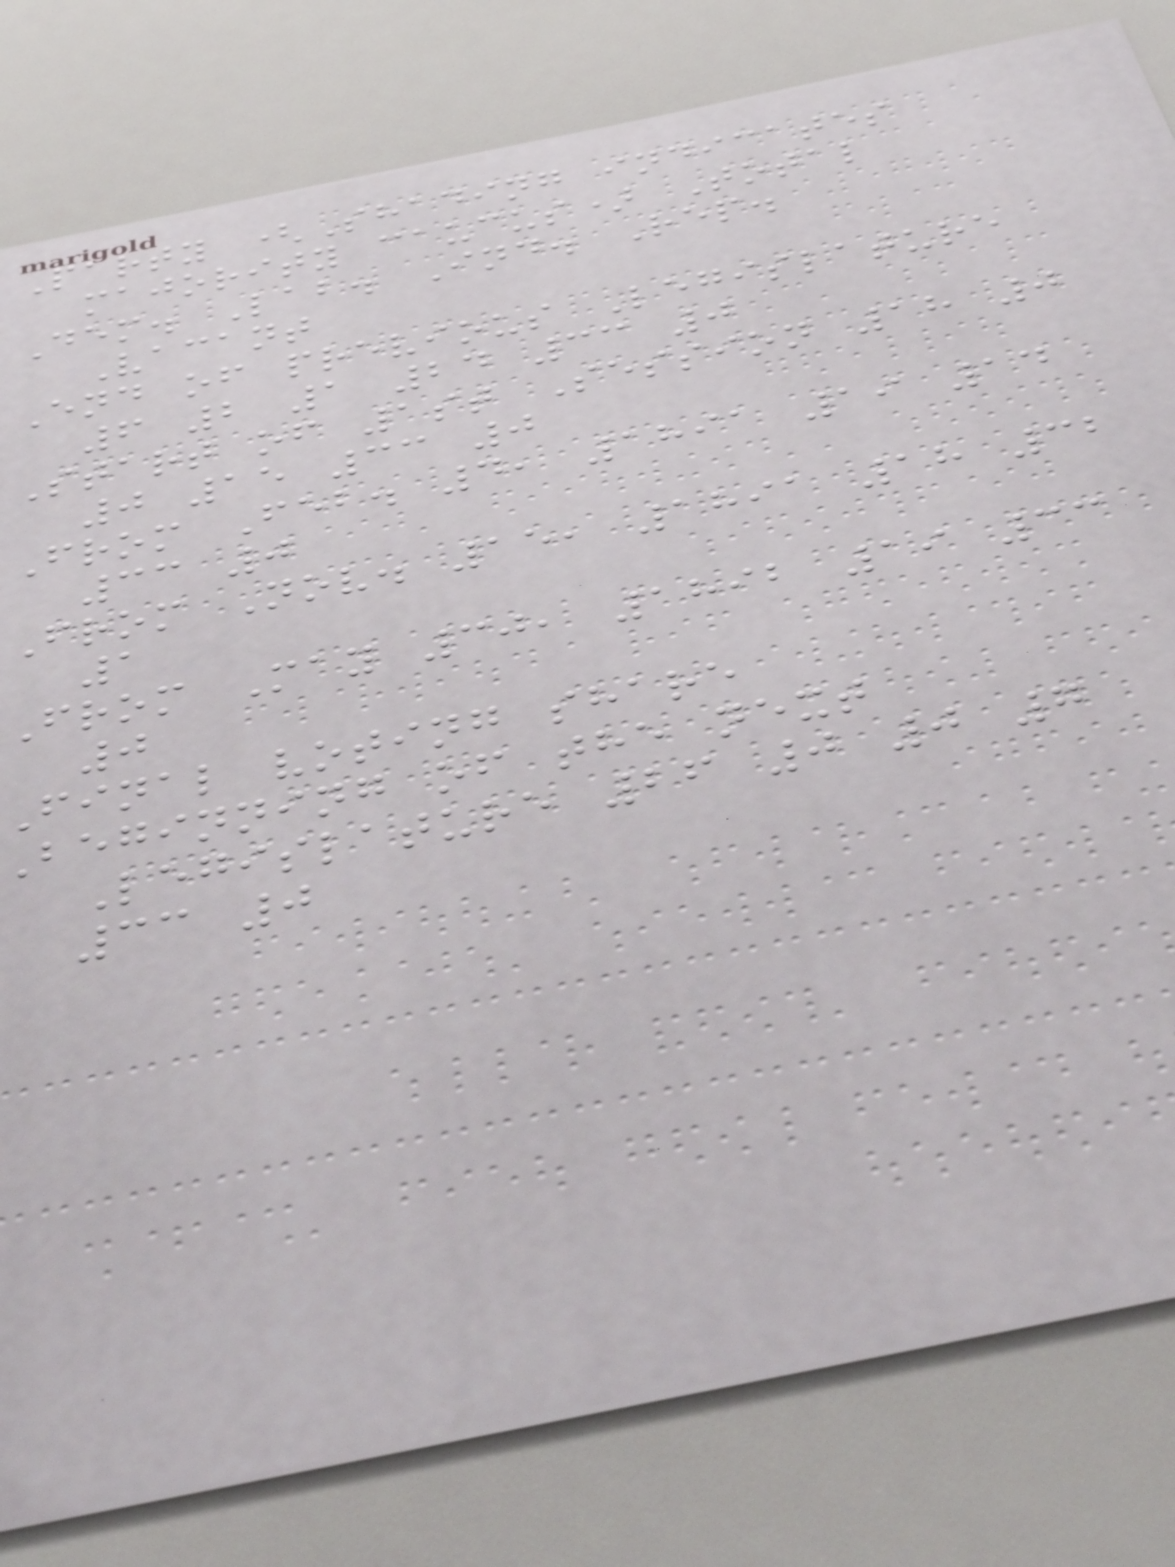Party (Shading indicates
majority caucus) Total
Dem. Lab. Ind. Rep.
Vacant
End of previous Legislature
6 2 1 24 33 0
Start of 1st Session 18 0
0 15 33 0
From Feb. 4, 1891 19 14
33 0
From Nov. 15, 1891 18 32
1
From May 30, 1892 19 33
0
Final voting share
beginning of the next
Legislature 26 0 0 7
33 0
